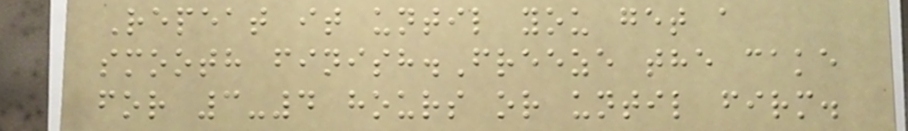Repeat it until you get a
smooth finish.Freeze the cake
for 3-4 hours or until firm.
